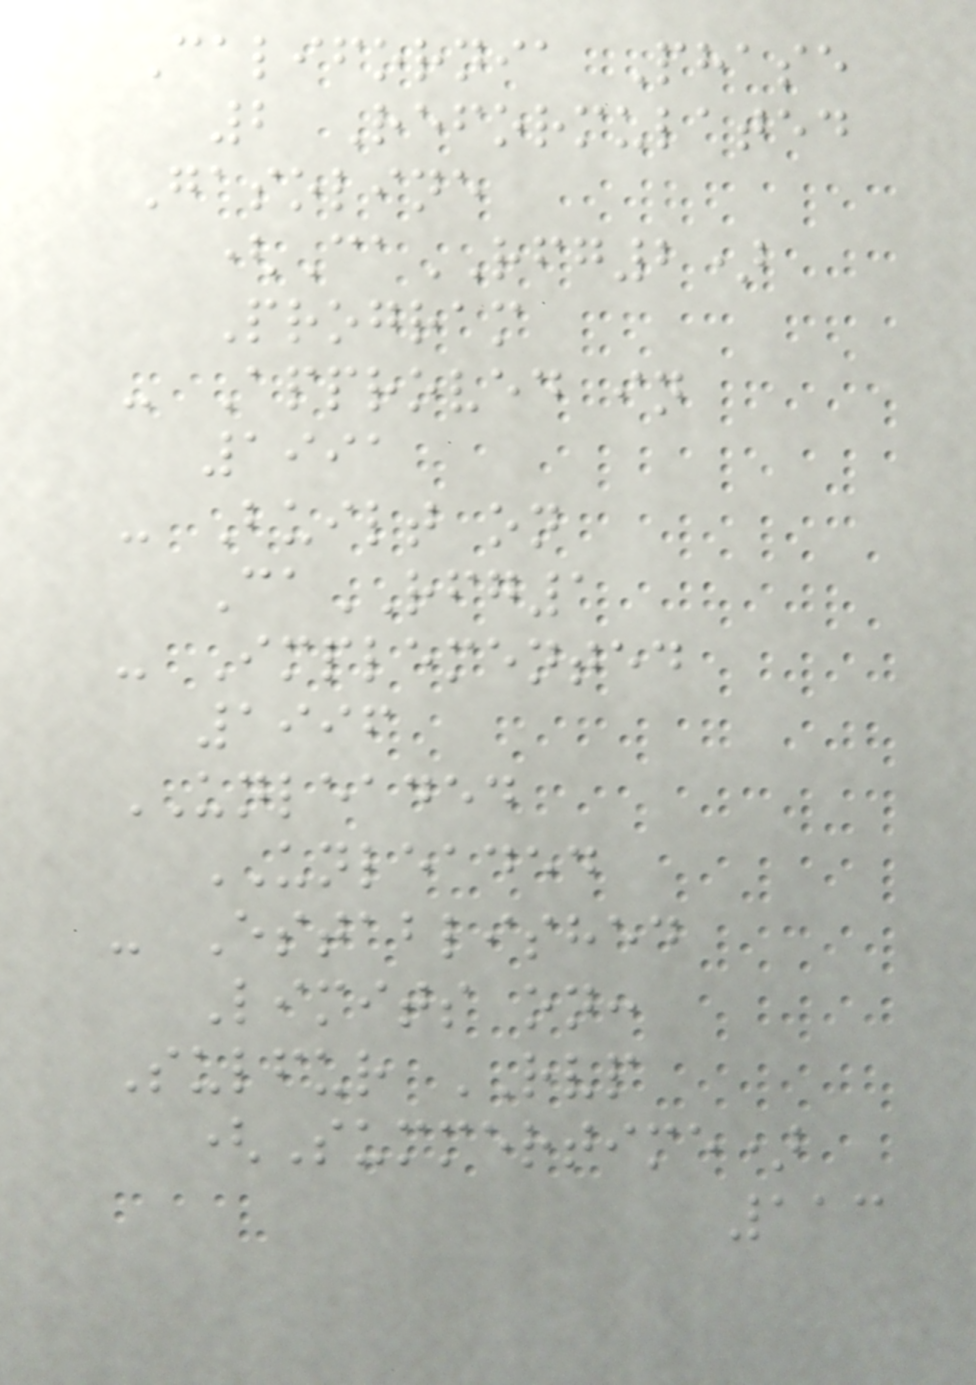California Phase
2 Reformulated
Gasoline
(CaRFG2)
Program
- Approved in
1991
- Built on
CaRFG1
- Implemented
1996
UNLEADED
UNLEADED
- Established
Limits on:
Sulfur RVP
(Summertime)
113
